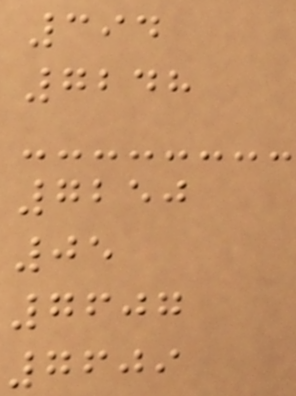394
7248
7250
05
7607
7609
